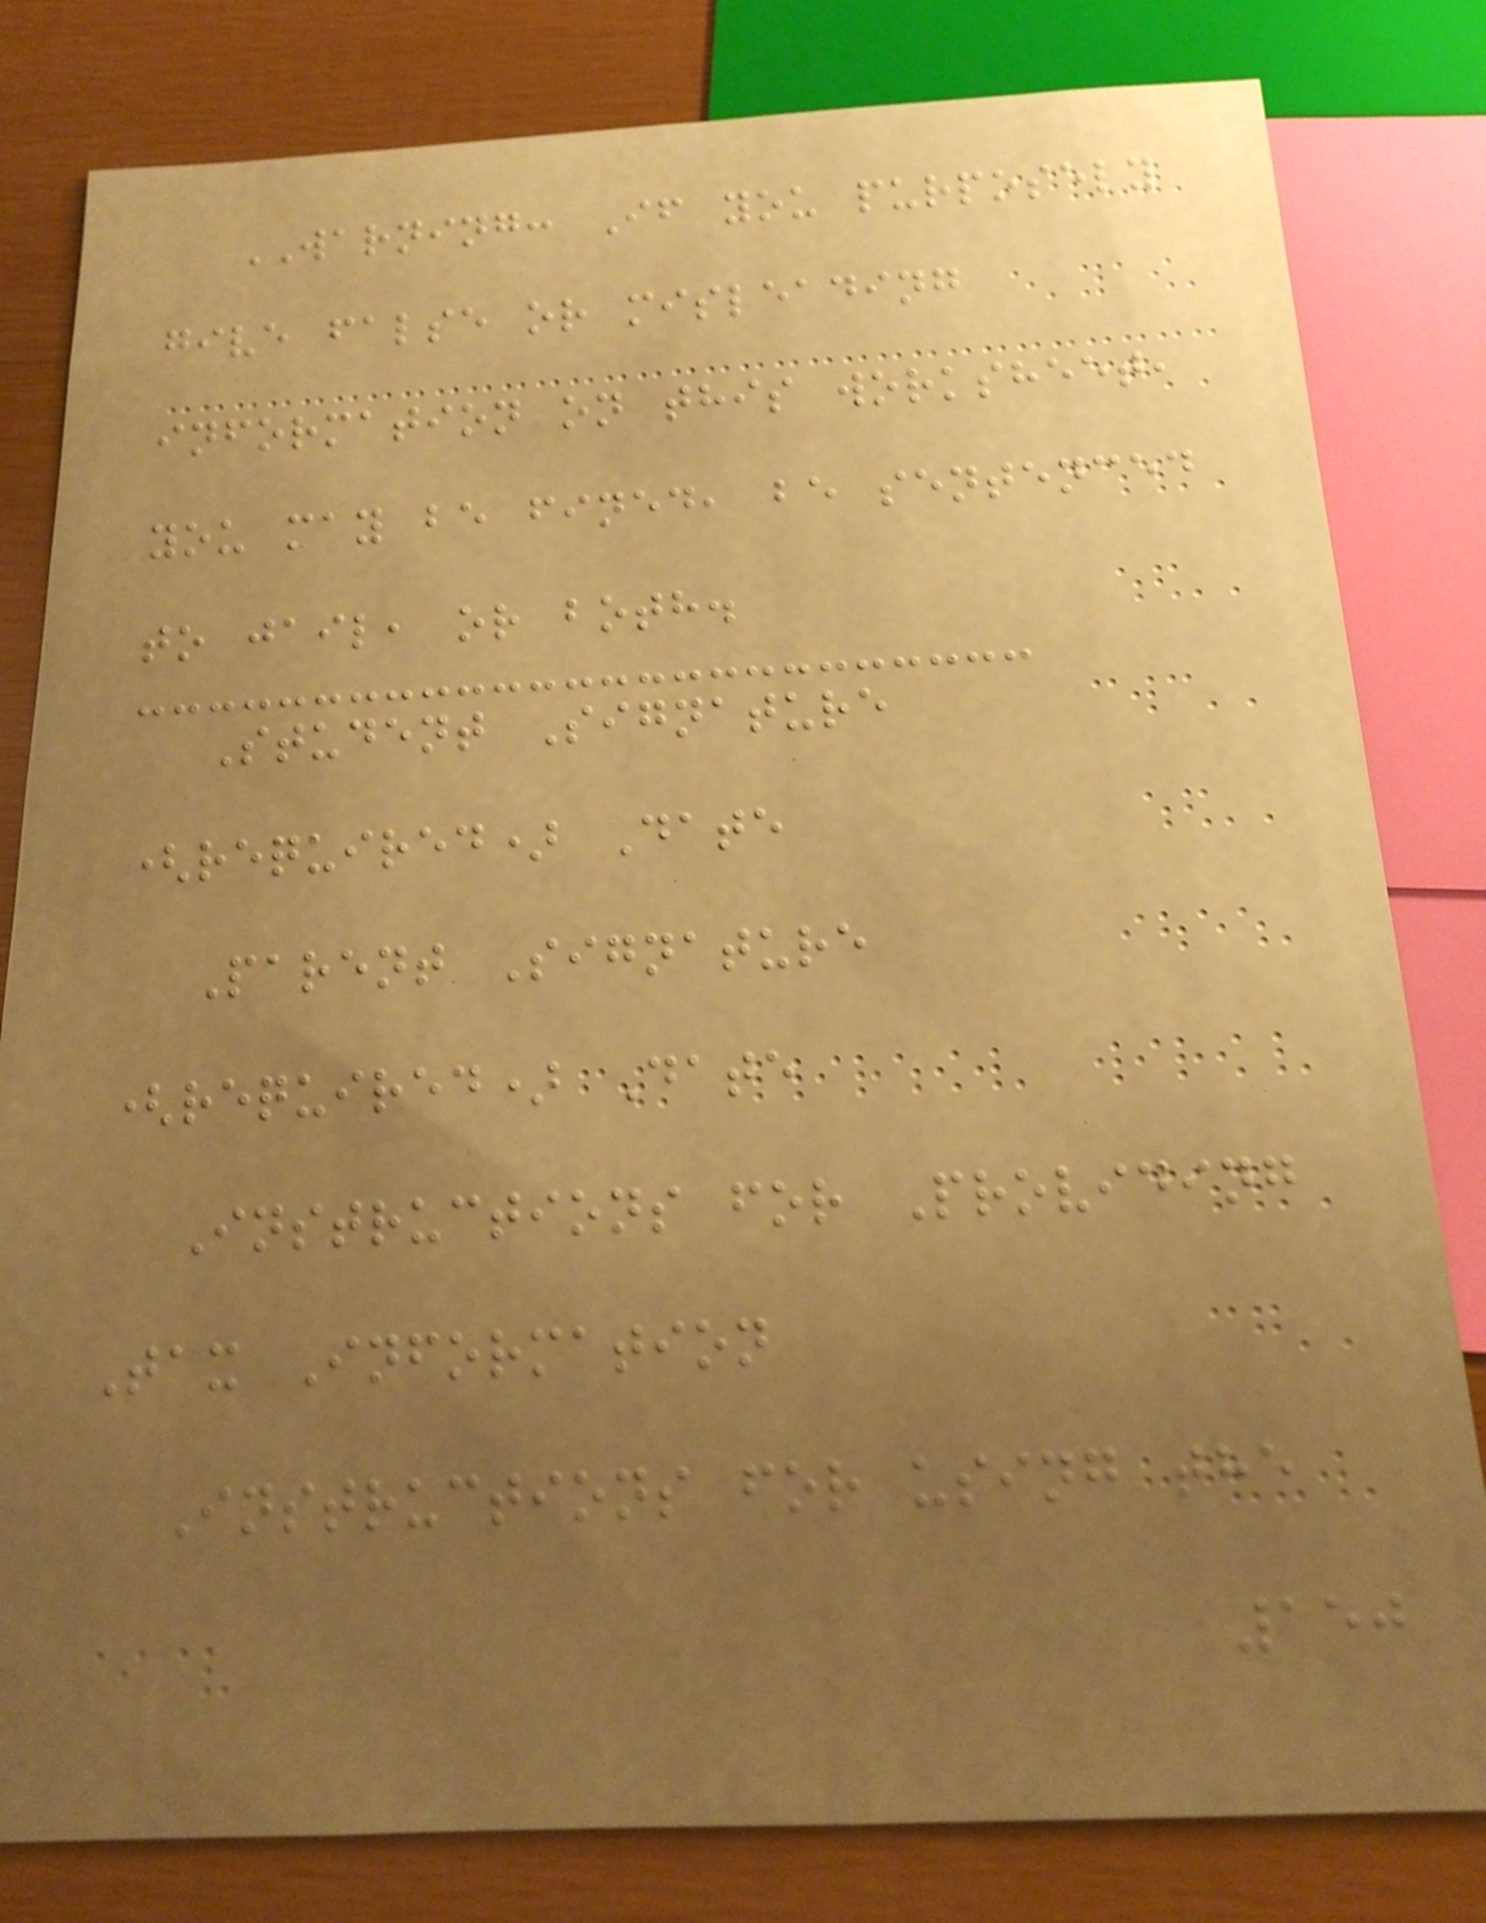WARNING: If you purposely
give false or misleading
information on this worksheet,
you may be fined, be sentenced
to jail, or both.
Student Signature
(required) Date
Parent Signature
(required) Date
Instructions for Providing
Tax Information
Instructions for using the
150
